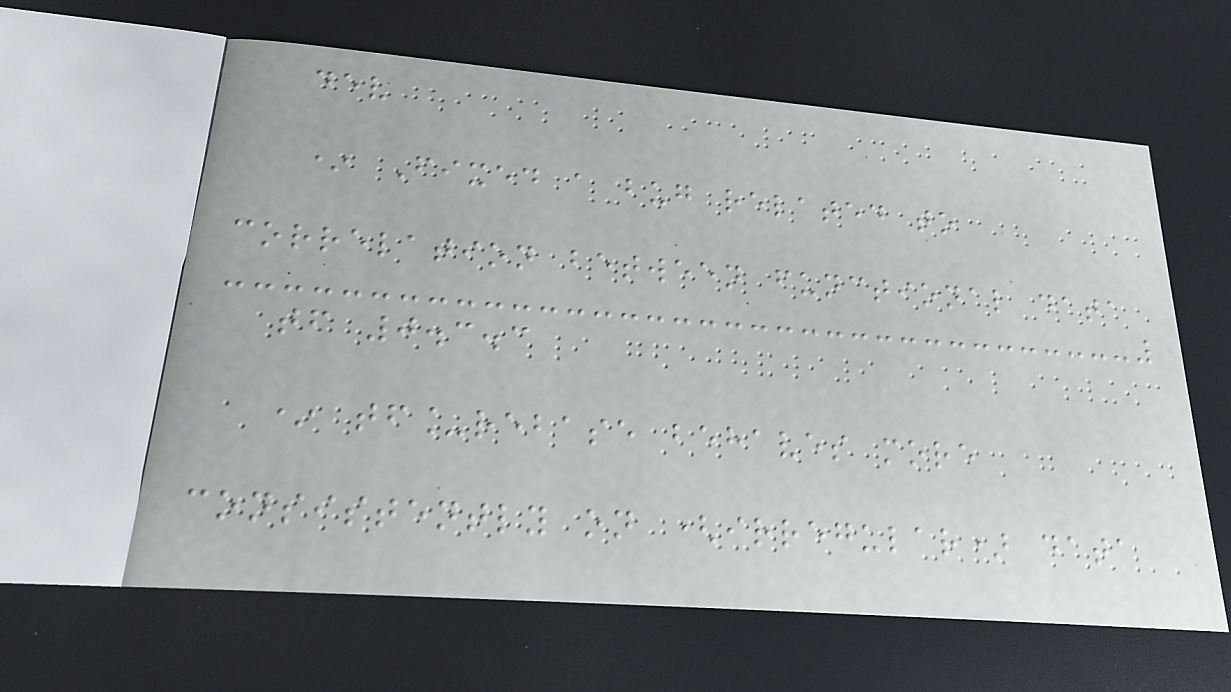dev
* Fixed a bug related to
correlation between functional data
tf 0.3.3
* tf_rebase behaves more
consistently on (irregular) data
